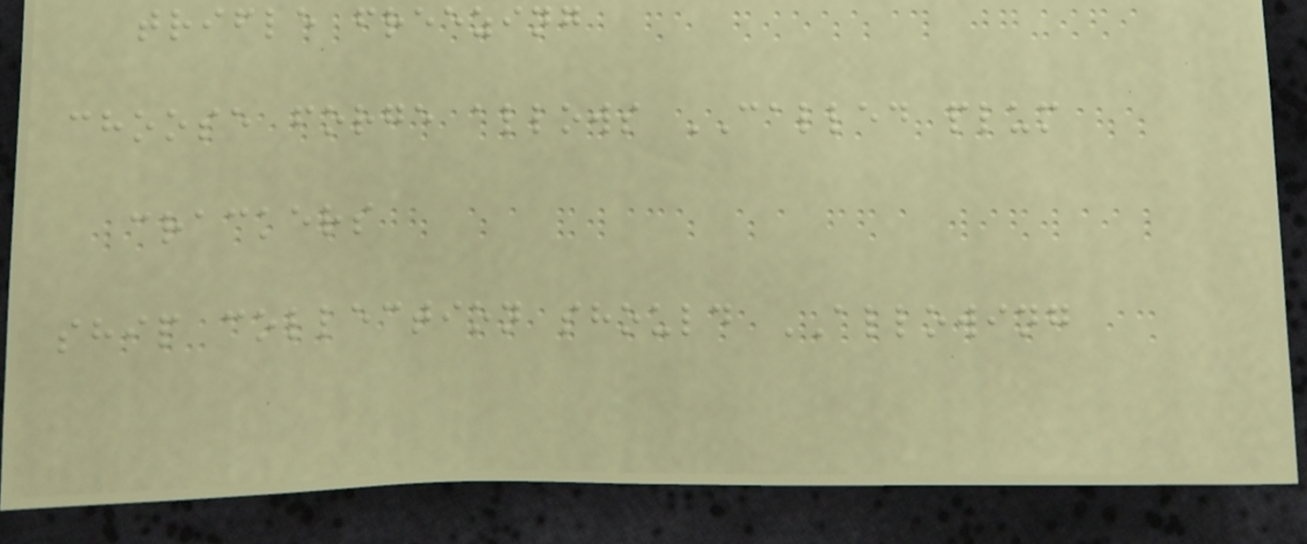trifle freezing
choose forge allows CALLED plum
crackers
ship collection should ALLOWING
